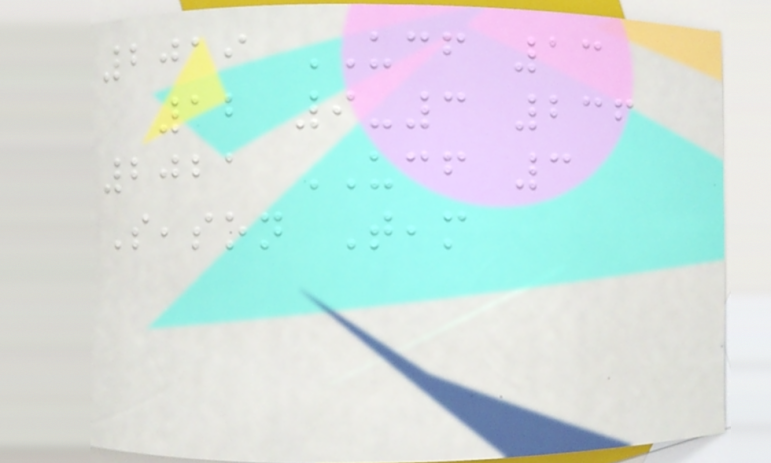2019 UCF 13
12 9-3 236
2021 UCF 3
Season Team
